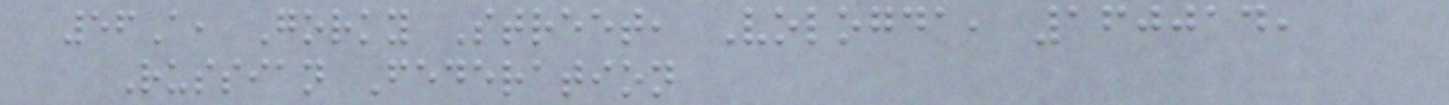56A, Gorky Street, Vologda, 160014,
Russian Federation
